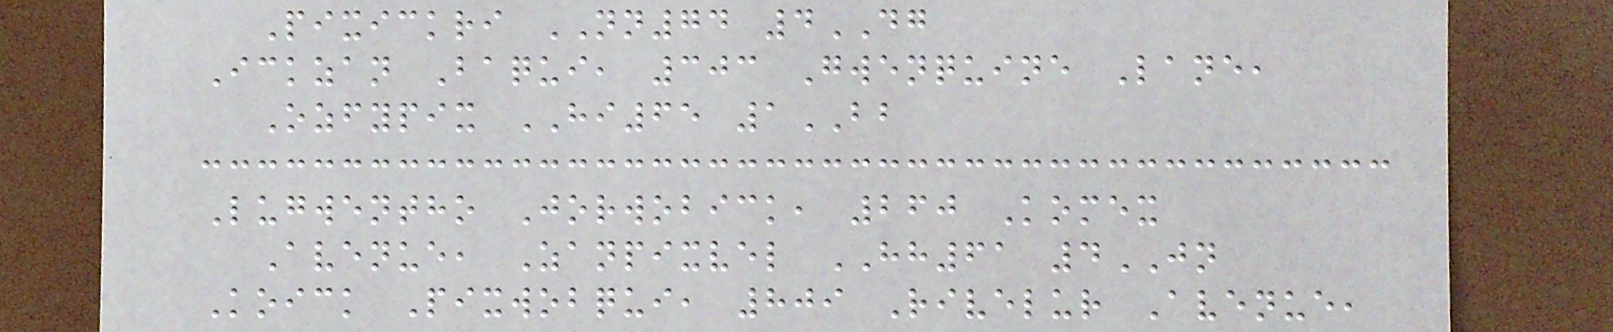Pixickri NN74 4DG
Ickzan Baqui, 303 Gwenquine Lane,
Ozfypix HI65 1BB
Lugwentho Jorwobick, 260 Komex
Avenue, Zanpixvel HH61 4JN
Koick Pixwobqui, 809 Rivelur Avenue,
